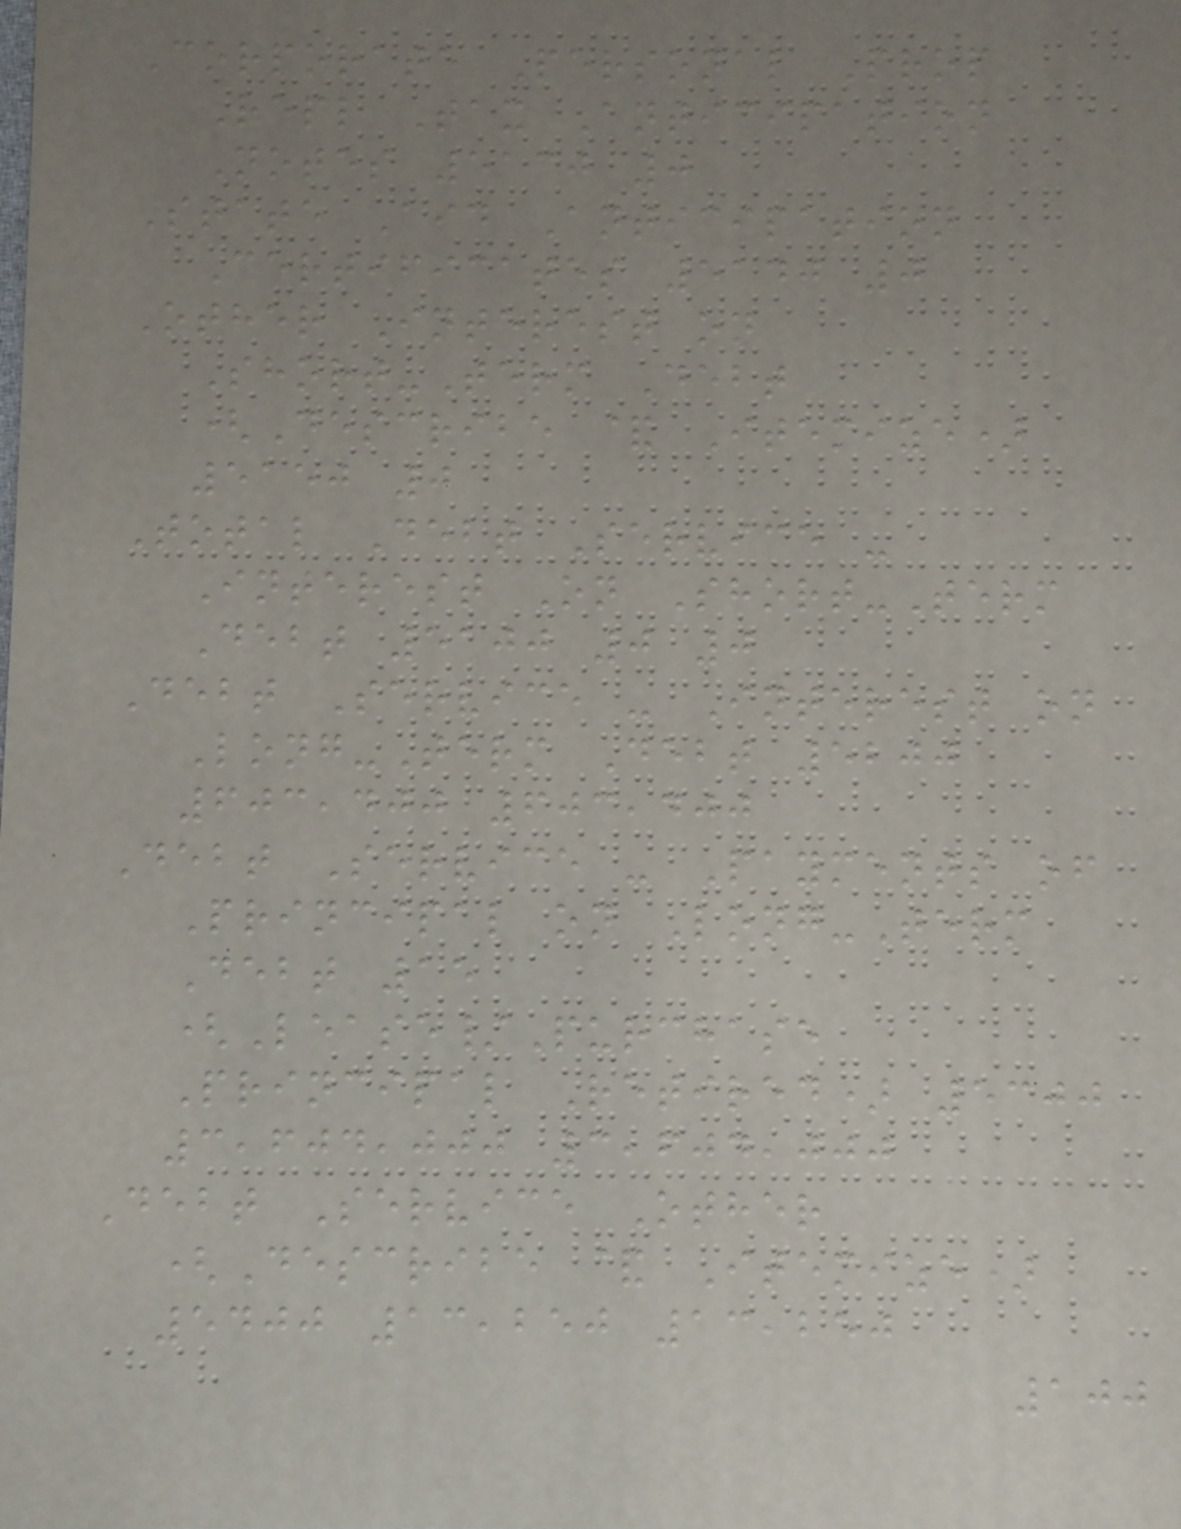Corporate Personal Prop
Repl Tax Anticipation
Notes 5130 0
State Aid Anticipation
Certificates 5140 0
Other Interest on
Short-Term Debt
(Describe & Itemize)
5150 0
Total Debt Service -
Interest On Short-Term
Debt 5100 0 0
Debt Service - Interest on
Long-Term Debt 5200
603,400 603,400
Debt Service - Payments of
Principal on Long-Term
Debt 15
(Lease/Purchase
Principal Retired) 5300
3,604,000 3,604,000
Debt Service Other
(Describe & Itemize)
5400 13,250 13,250
100
